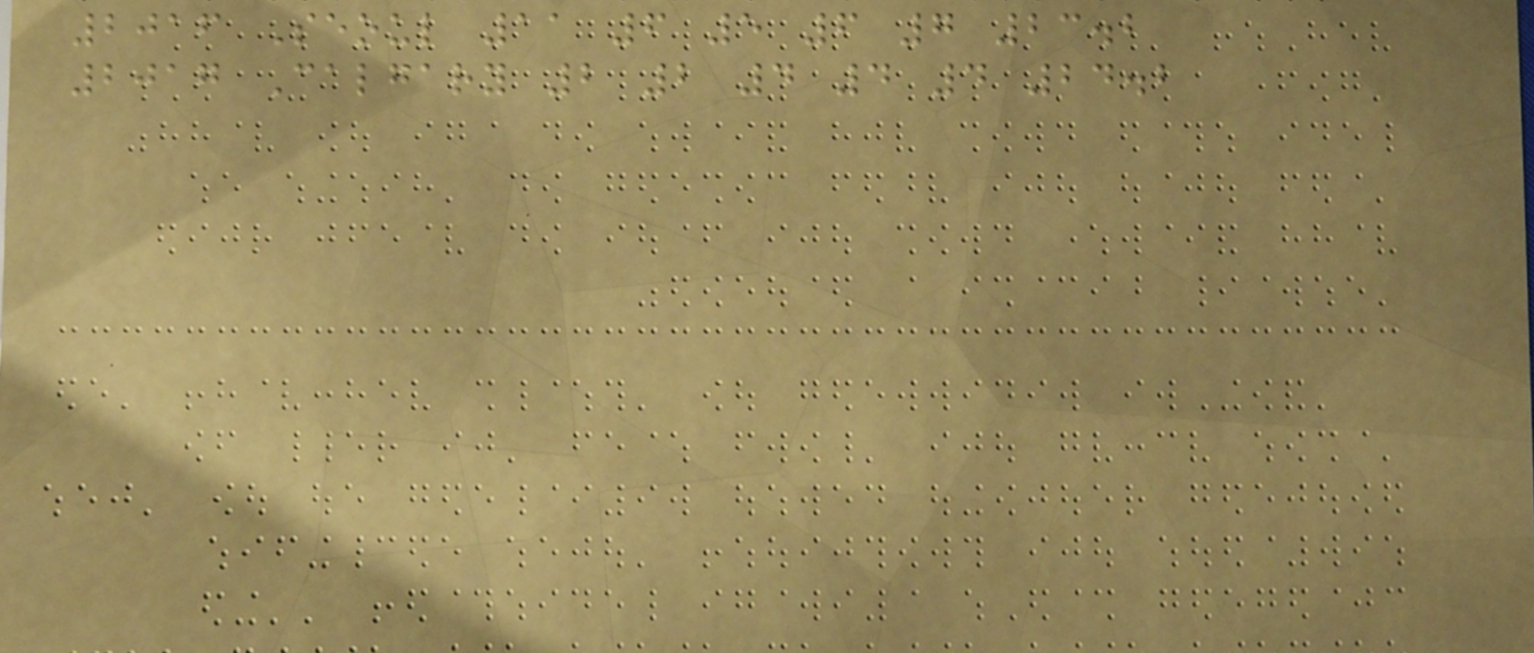2016 Seoul 11 6 5 6 7 23.2
2017 Calgary 2 2 4 4 4 24.2
